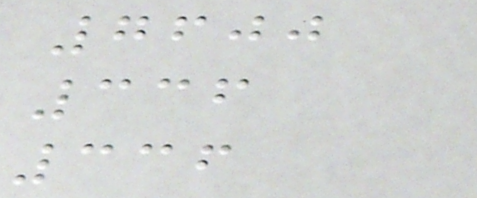7600
336
336
